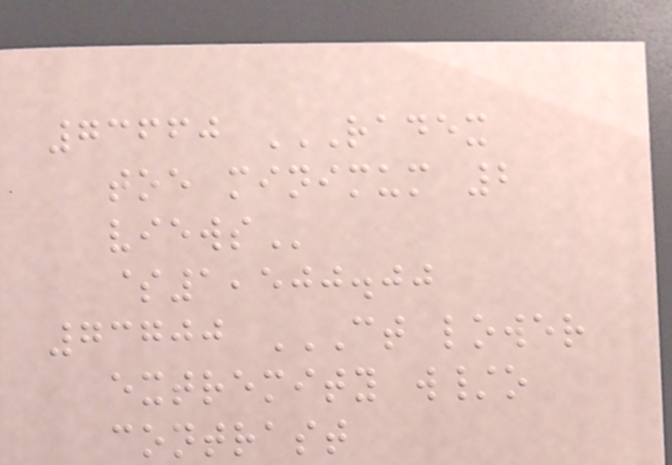73660 RADEX
TOE MINIMUM 2
VIEWS
$1,500.00
73700 CT LOWER
EXTREMITY W/O
CONTRAST
